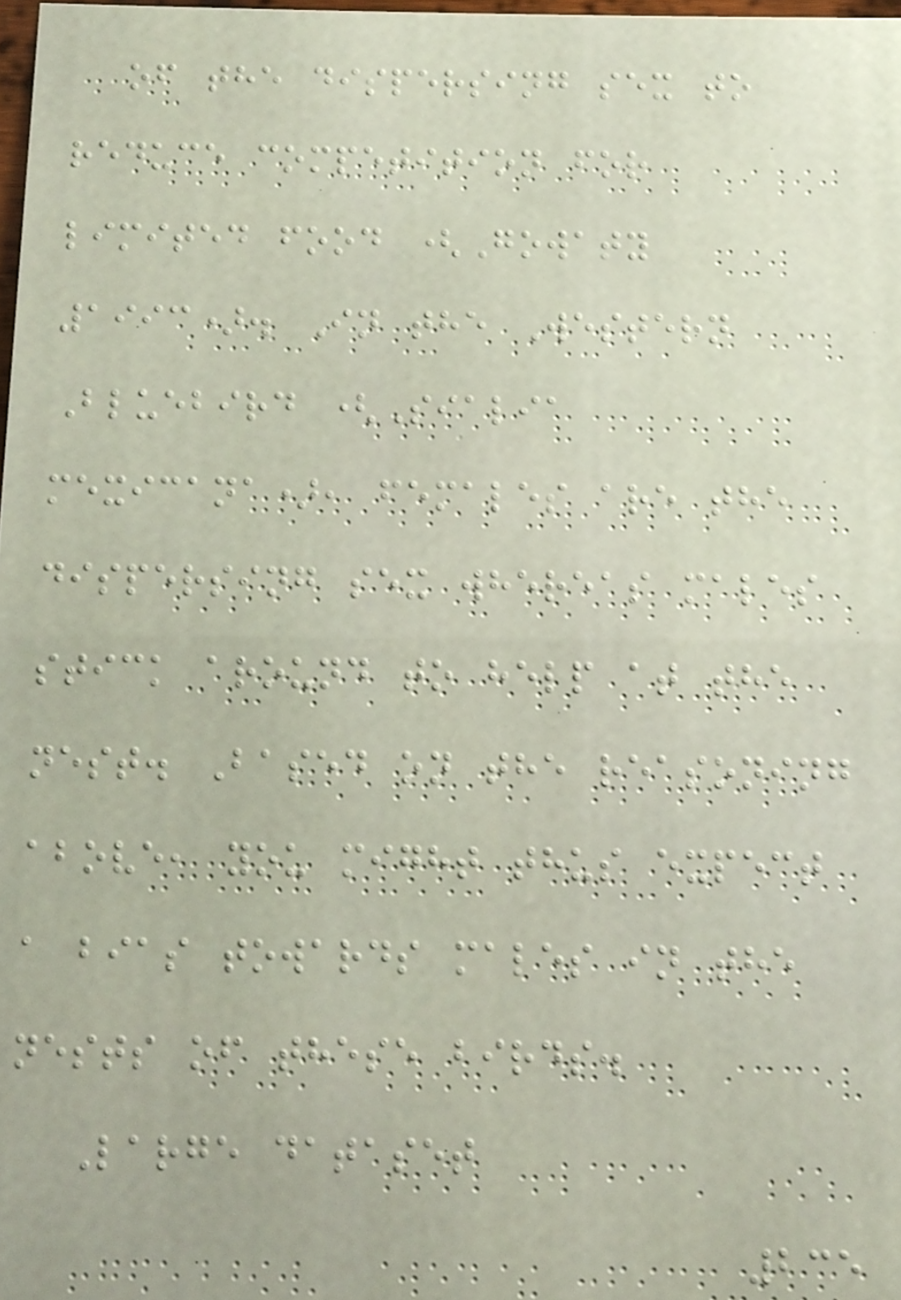of the dispersing sex to
reduce competition for
limited food (Gowaty
1993). In the Western
Bluebird (Sialia
mexicana), females are the
dispersing sex whereas males
stick around to help at the
nest. Based on the reasoning
above, you might thus expect
a bias towards males in the
nests of these birds.
Large dataset
235
